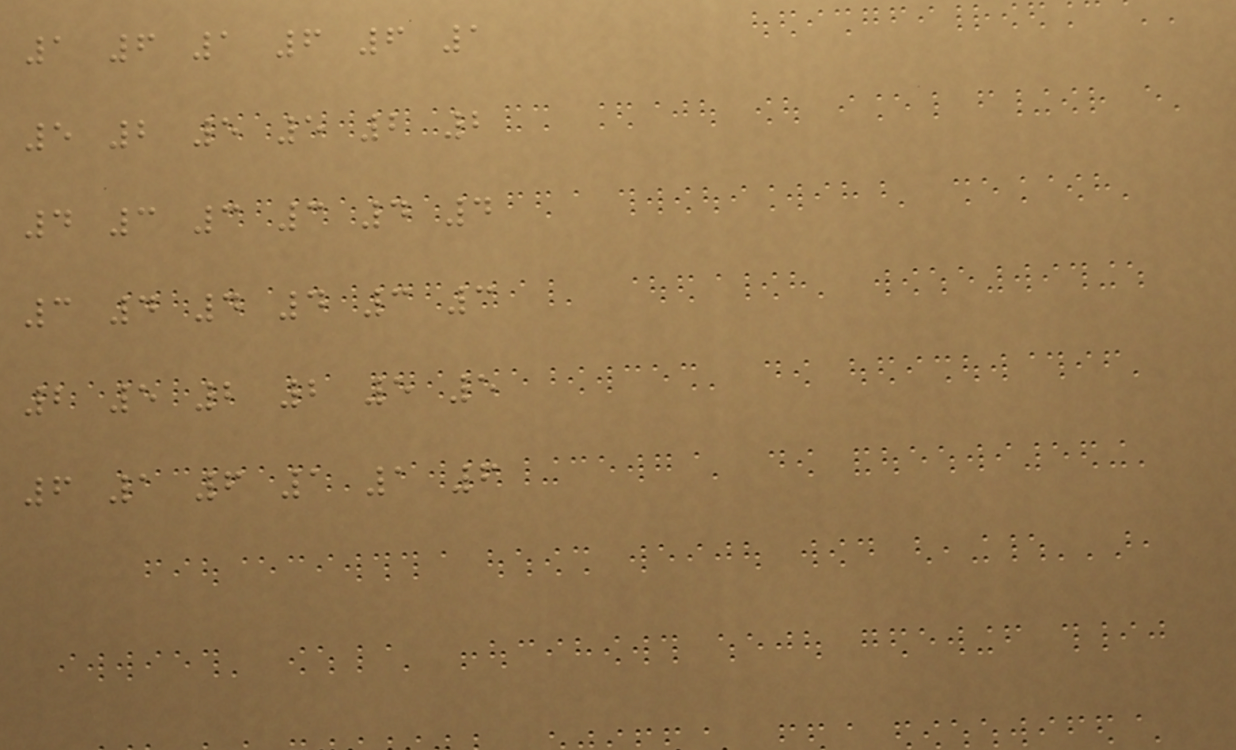1 6 1 6 6 1
5 2 5 5 2 2
4 3 3 3 4 4
3 4 4 4 3 3
2 5 2 2 5 5
6 1 6 1 1 6
